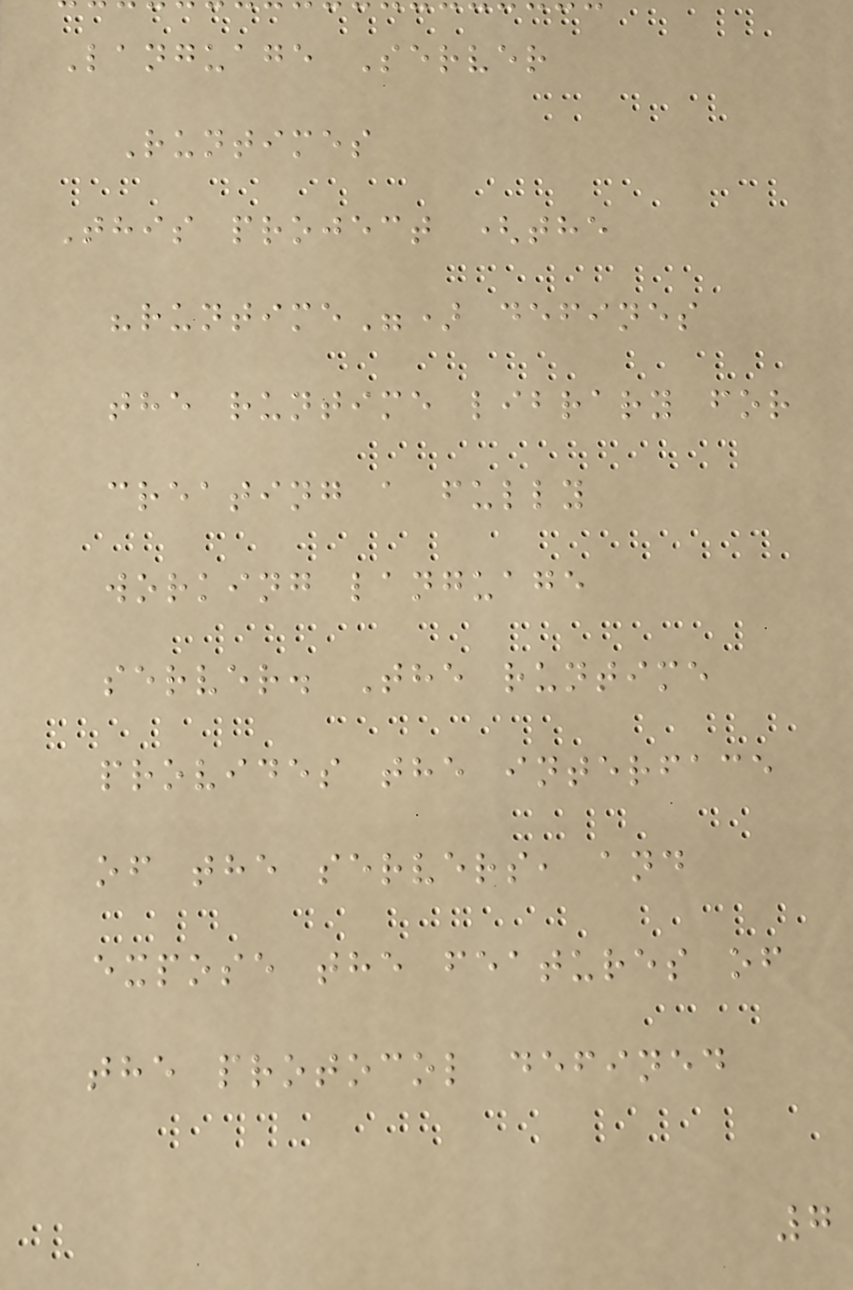Language Server
Runtimes
This project (the
"runtime") defines
the runtime library for
creating a fully
working language
server. The runtime
provides the interface
of the servers, and
expose the features of
the protocol defined
7
